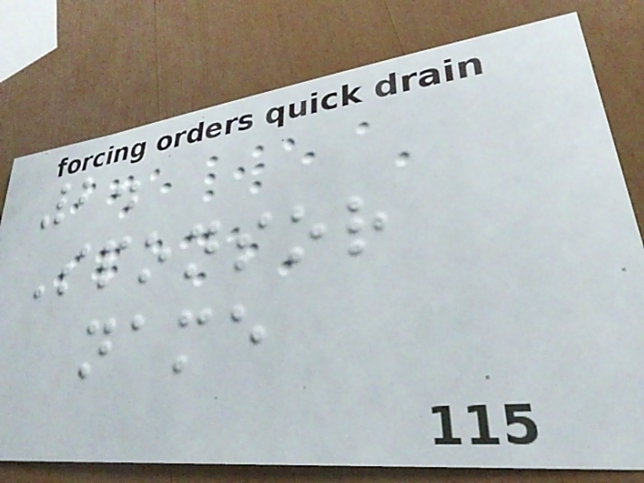2.
Sponsor
name
